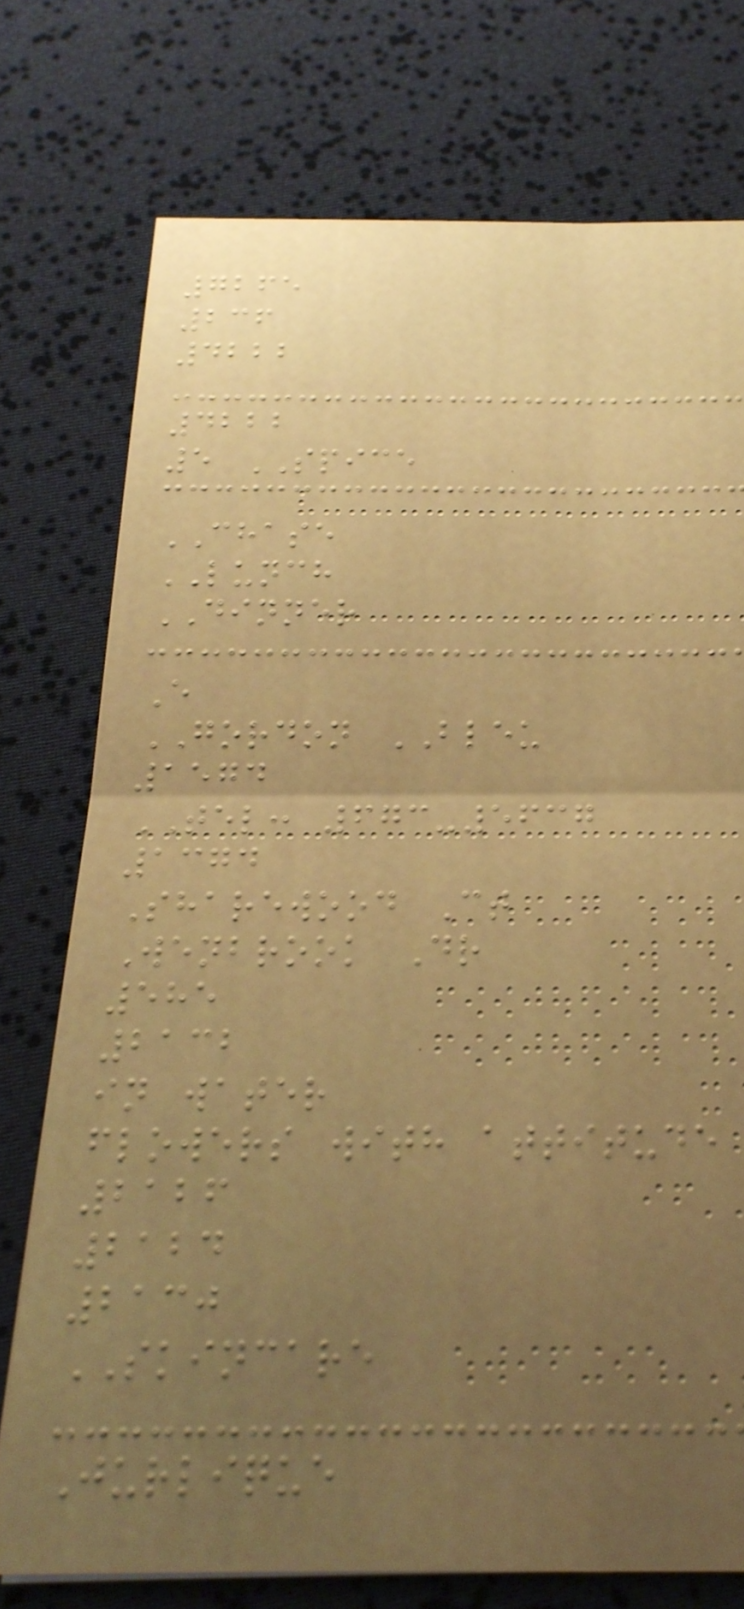7265
236
4222
4222
5 SPICE
CHASE
LUNCH
DINNER
E
GORDON BLEU
1574
TEL: 673-5637
1374
Sharewood Ct
Wenbrook Dr
585
2132
in water
flowers with attitude
2126
2124
2130
SKINCARE
Jurlique
